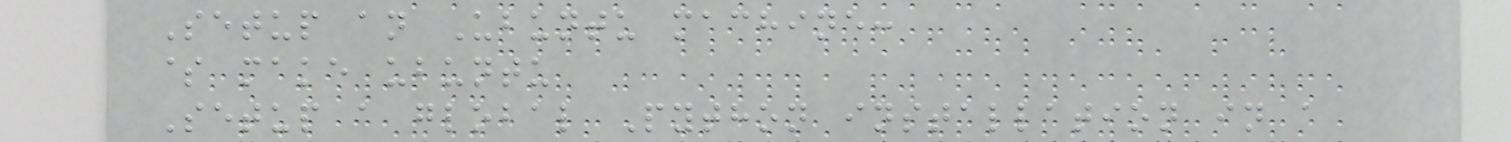Setup an Ubuntu machine:
$ make ubuntu
Setup a global Python installation in a
